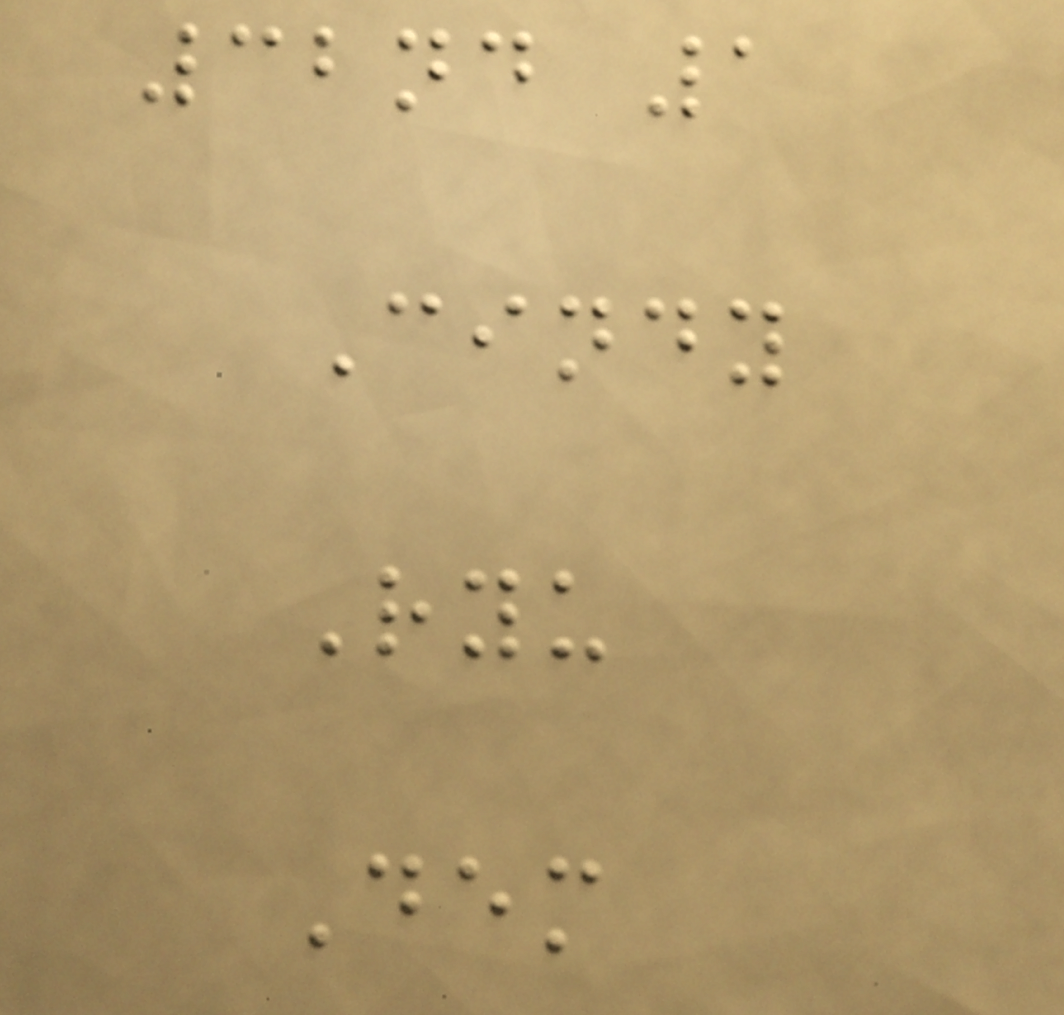32nd 1
Cindy
Ryu
Dem
